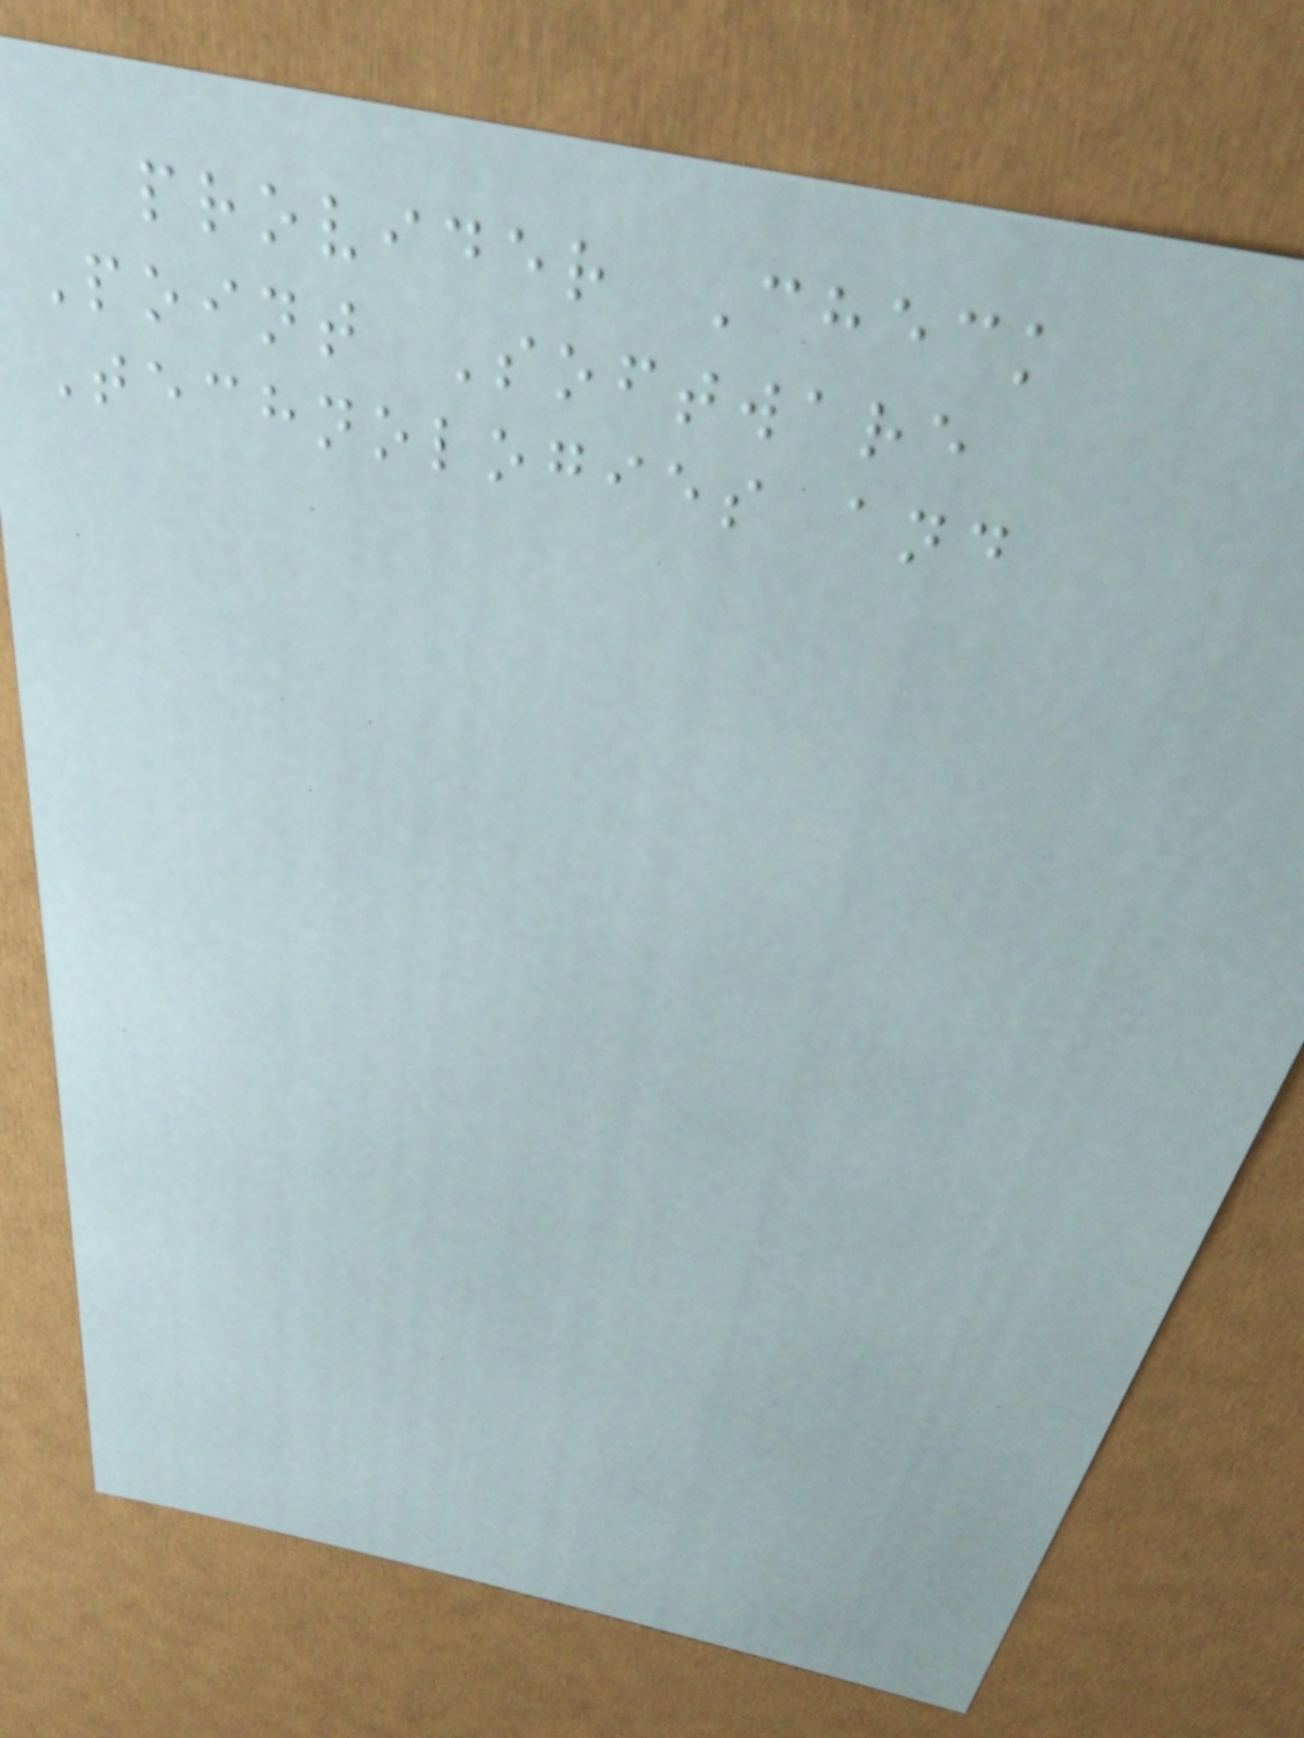provider Check
Point Software
Technologies and
